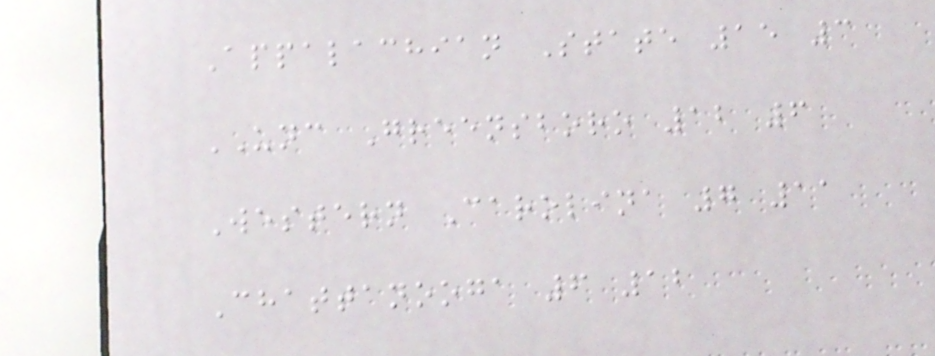Appalachian State 15 3
UNC Greensboro 12 6
Western Carolina 7 11
Chattanooga 6 12
